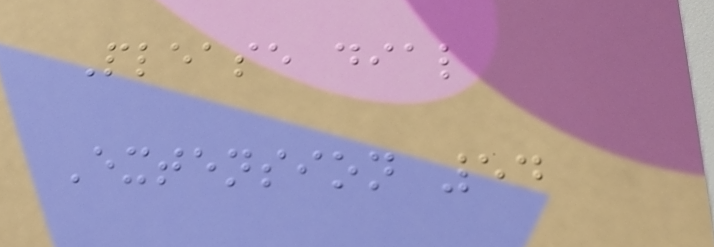Please dial
Extension 54
